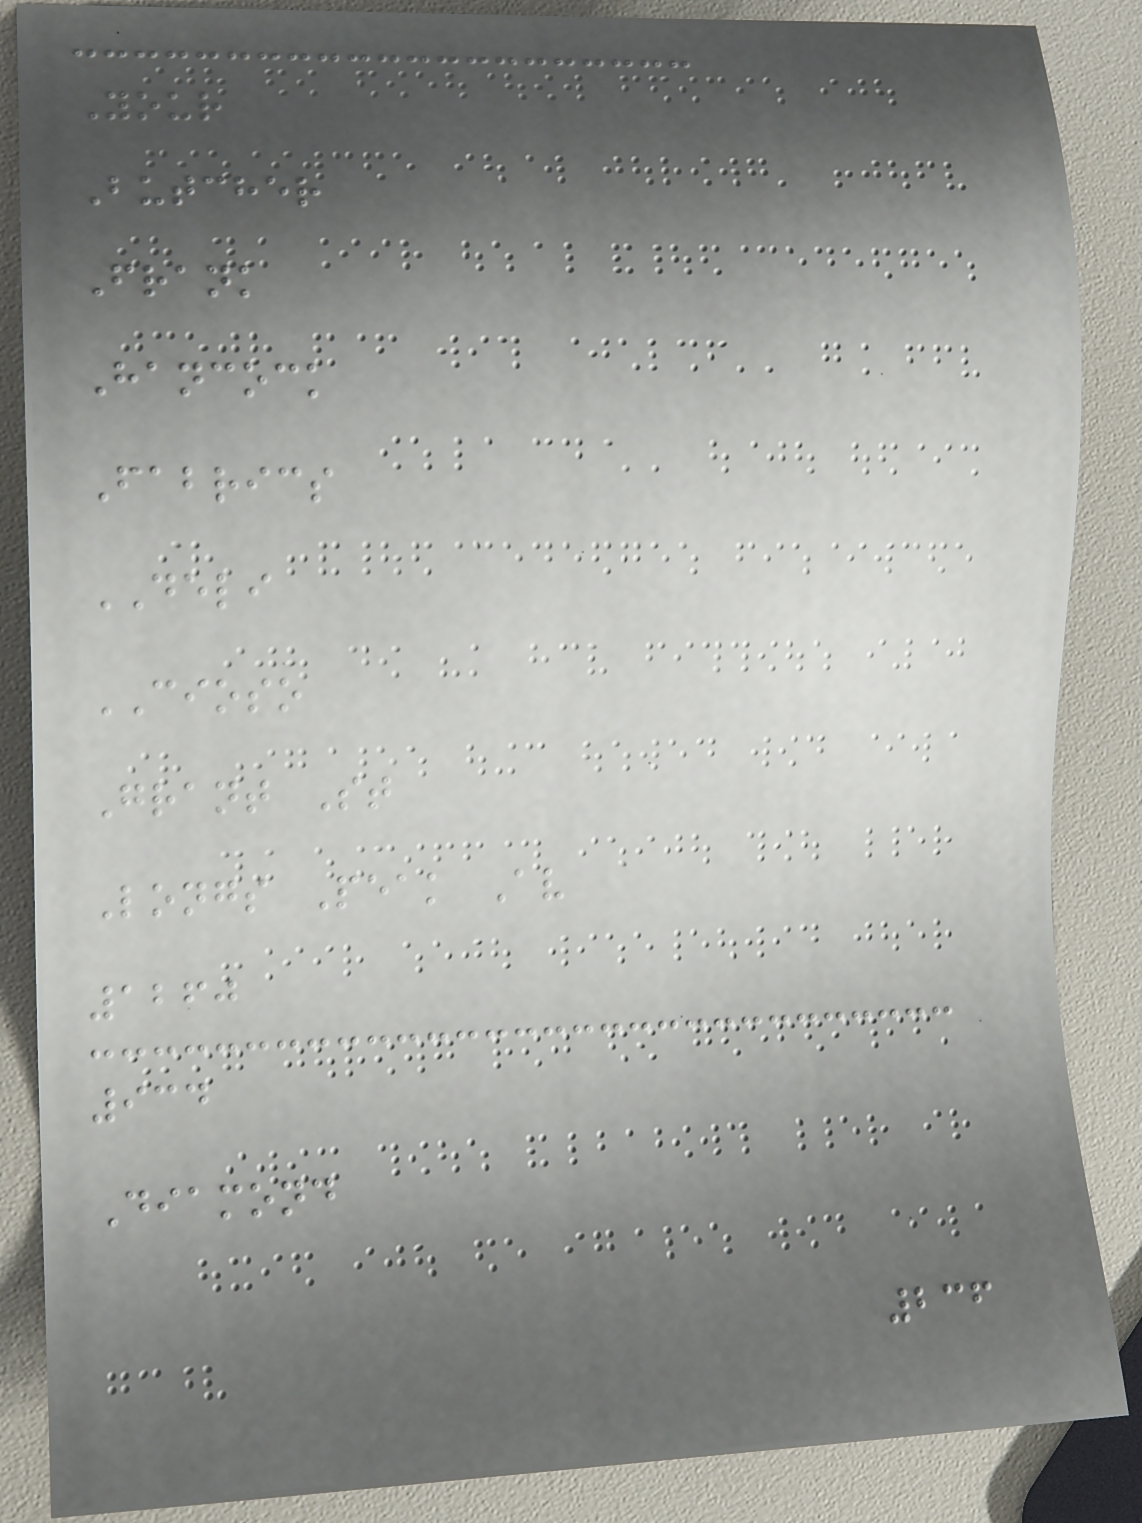Your
Butcher
Frank
Hancock
Fabrics
DELI
CIOSO
Grant St
Longs Peak Av
1260
934
Diamond
236
